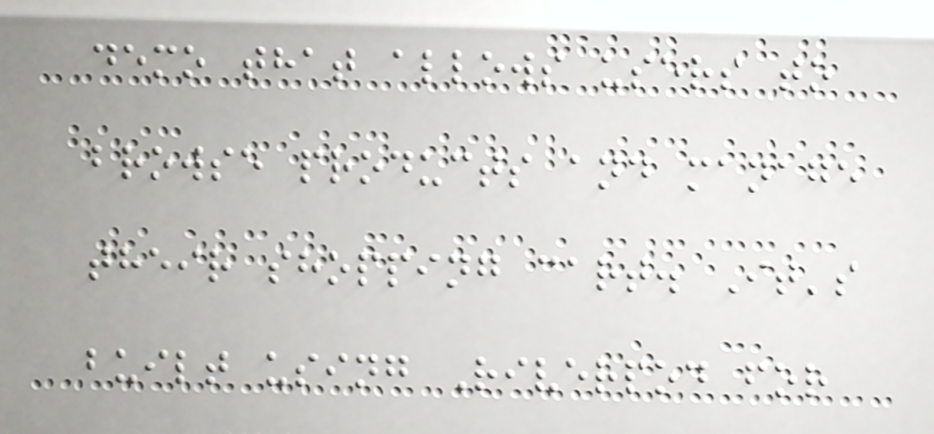demo that allows users to
browse products and manage
their shopping cart. It's
built using Riverpod for
